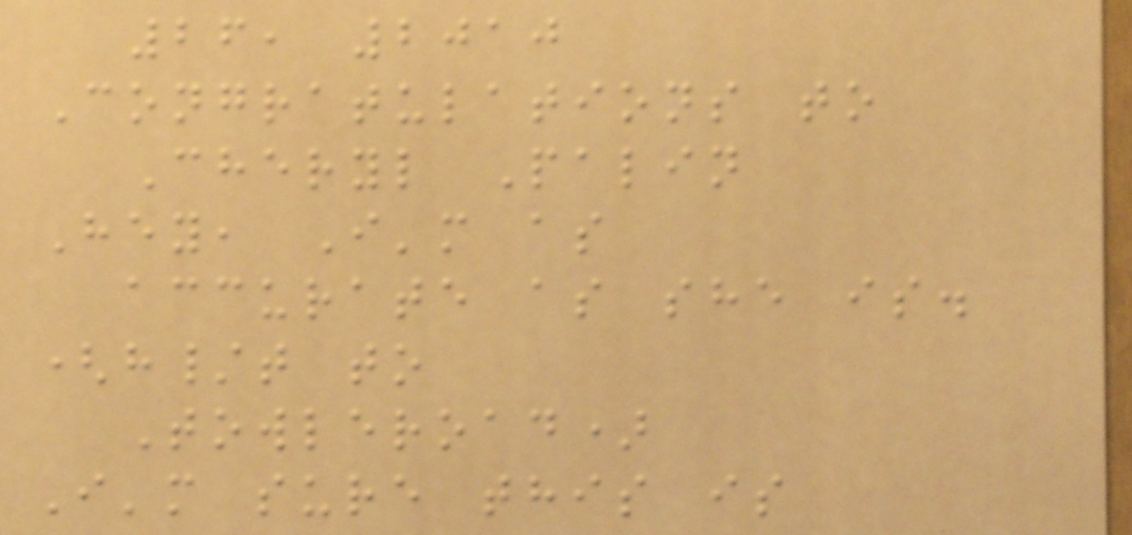26, 2010
Congratulations to
Cheryl Palin
Hey, I'm as
accurate as she is.
(h/t to
Towleroad)
I'm sure this is
